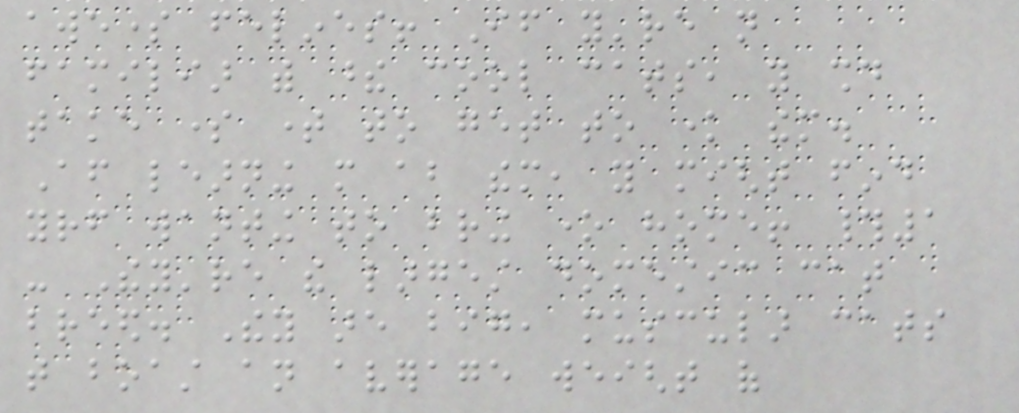awesome felines! If you're not
familiar with these cool cats, you should
take some time to get to know them.
After learning more about them, you might find
yourself wanting to bring one home! #1
- They're the largest domestic cat
breed. They are big, muscular cats
that boast an average weight of
